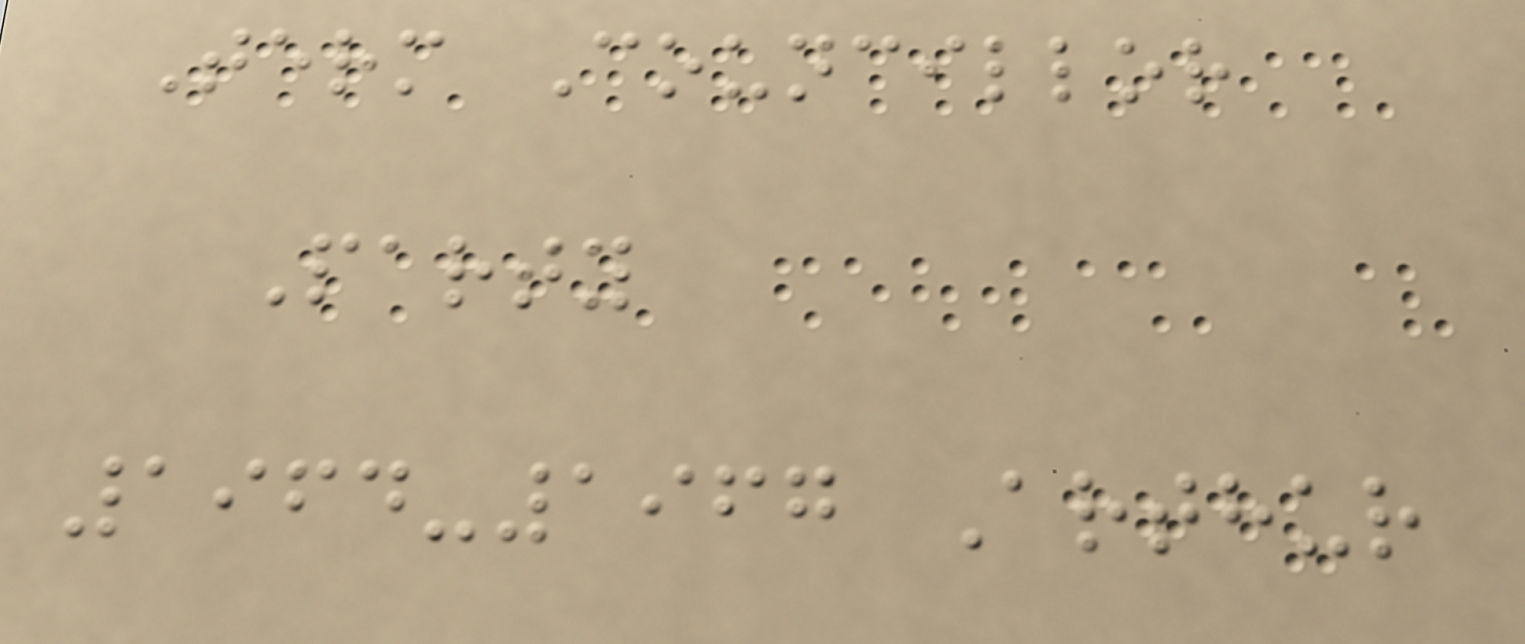Term Councillor
Party
1964-1967 Arthur
